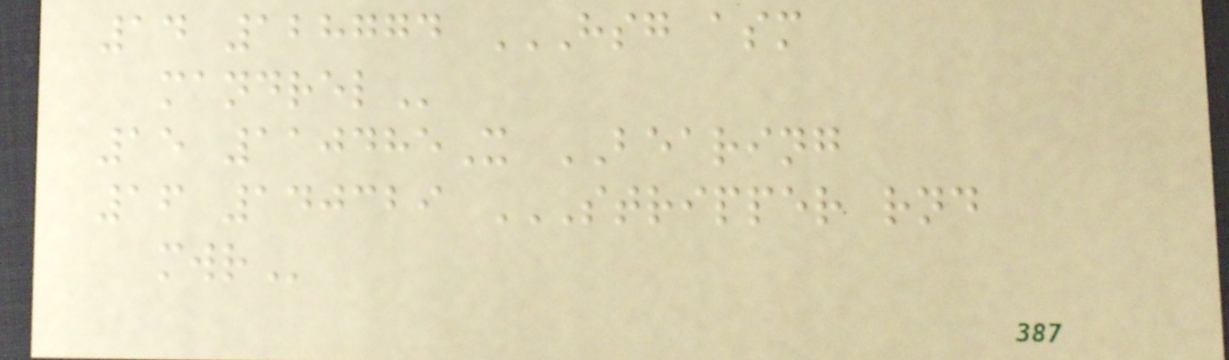14 128774 HSG ASM
MANDREL
15 110485X BEARING
16 140329 STRIPPER RND
MWR
